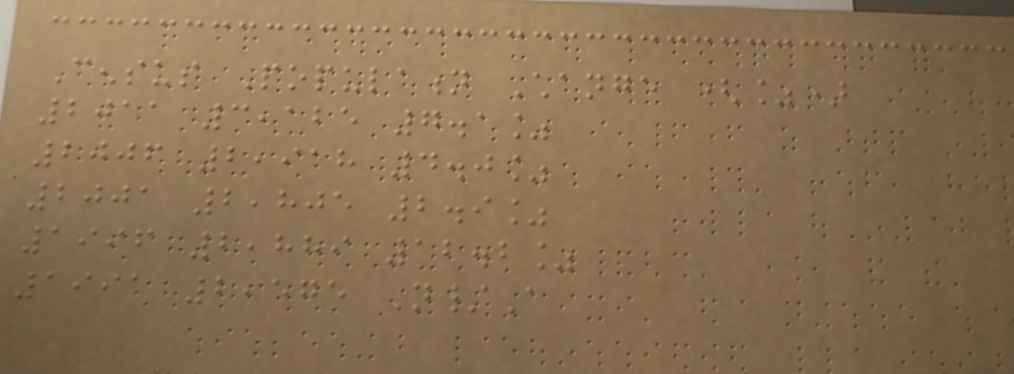Census Population Change (%)
2011 3,125 7.1%
2006 2,918 4.0%
2001 2,805 2.9%
1996 2,889 12.2%
1991 2,575 N/A
